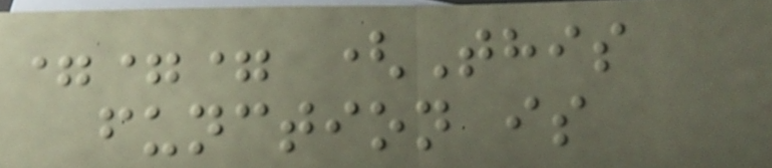=== (This
function is
